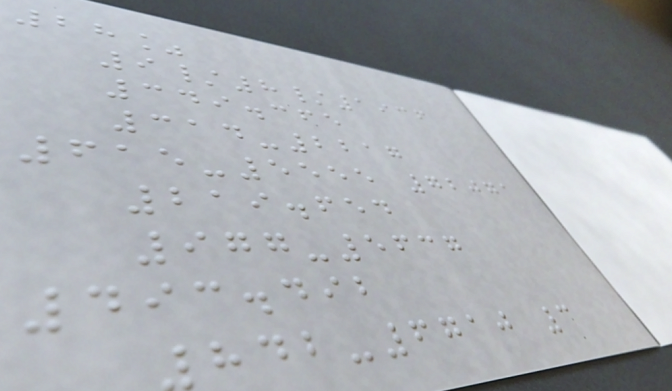28%
9/8/1936
349.365
314-2217
615-5555 72071
219.654
977-5637
493.492
842-6710 3
